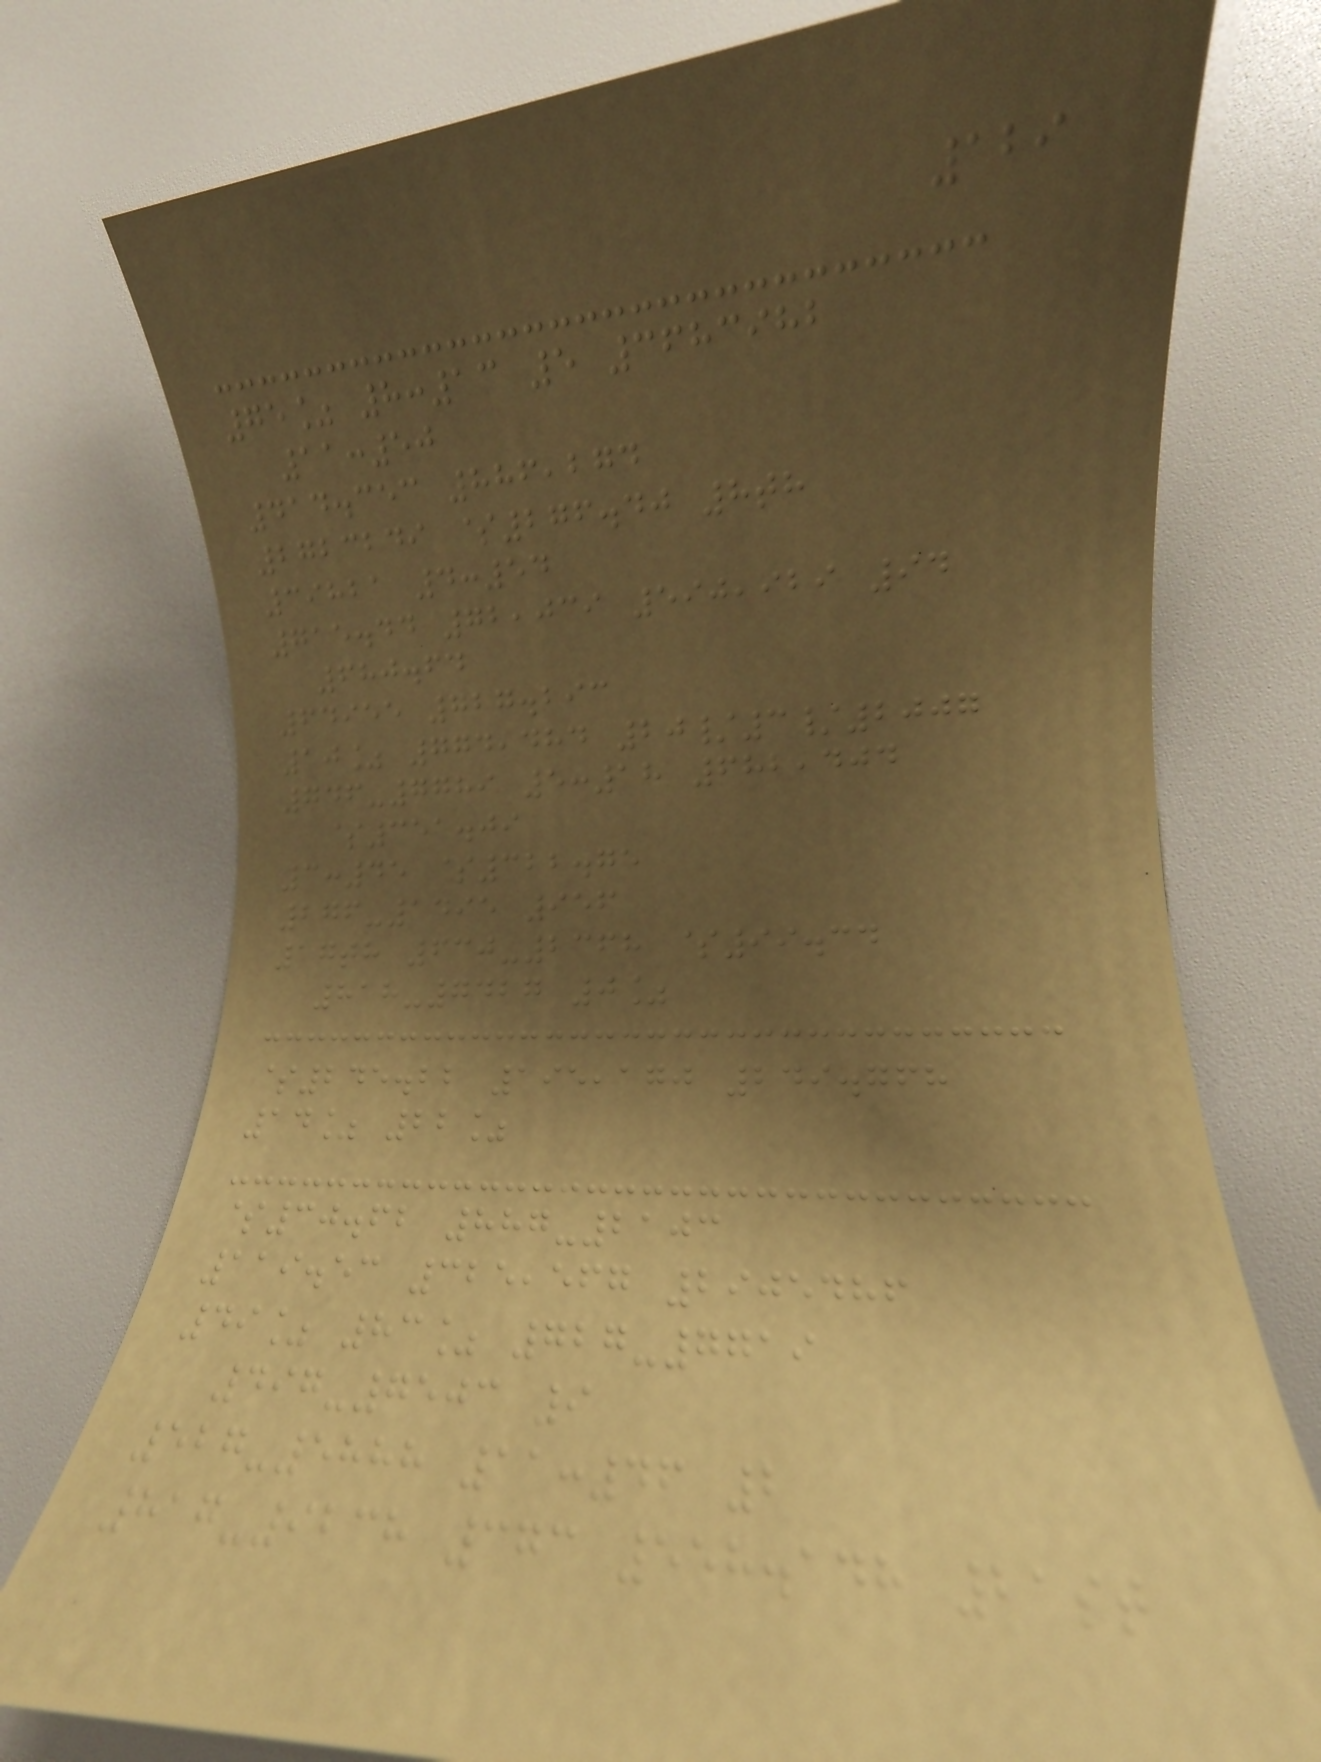129
75% 8:13 5 3683982
11:50
414.353 886,274
2723249 $276.40 8th
39821 4:54
715.44 72,039 590,929 94
680.64
64955 727.293
10% 774,484 20/3/2007
746-7789 5:18 682,404
$351.09
3:45 $322.75
276-1495 956
17th 630-2368 $99.34
818-7427 0%
$245.22 195,170 249.768
14% 22%
$30.62 887-2103
119.53 325,567 2905486
49% 83% 727-7719
497-7503 9
527-5888 11:46 2
817-9238 373 558.148 21st
